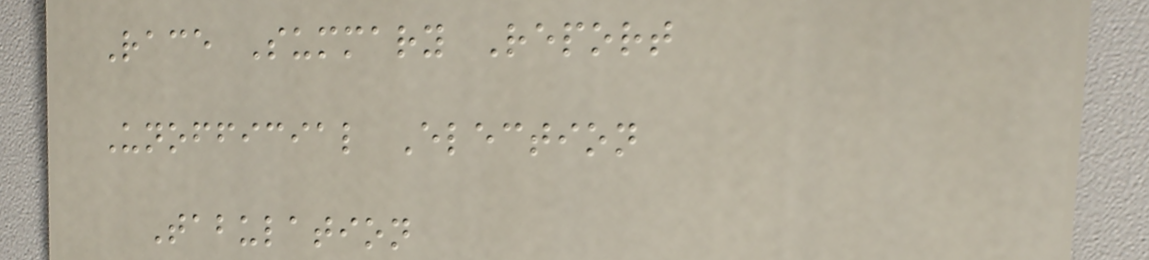Race Summary Report
Unofficial Election
Tabulation
